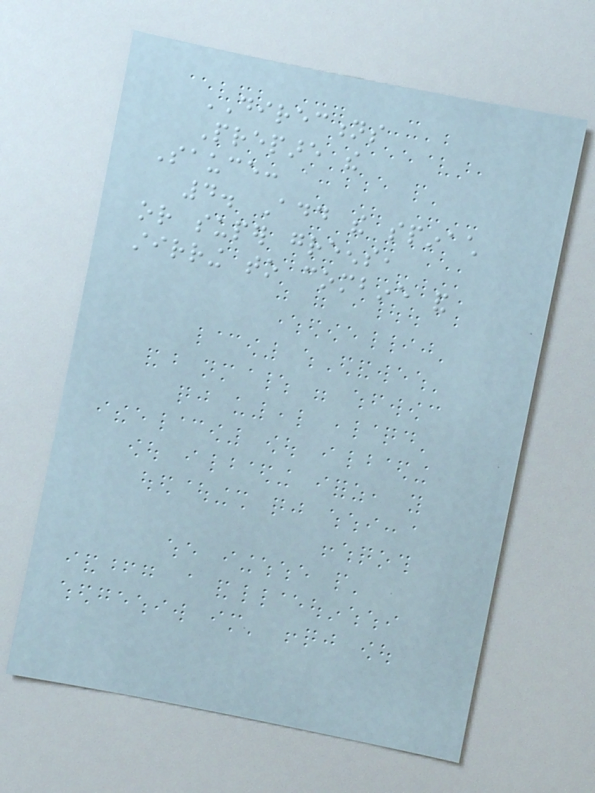DIRECTIONS
Prepare the
Sauce:
4. Add the spinach
or super greens,
stirring to combine and
